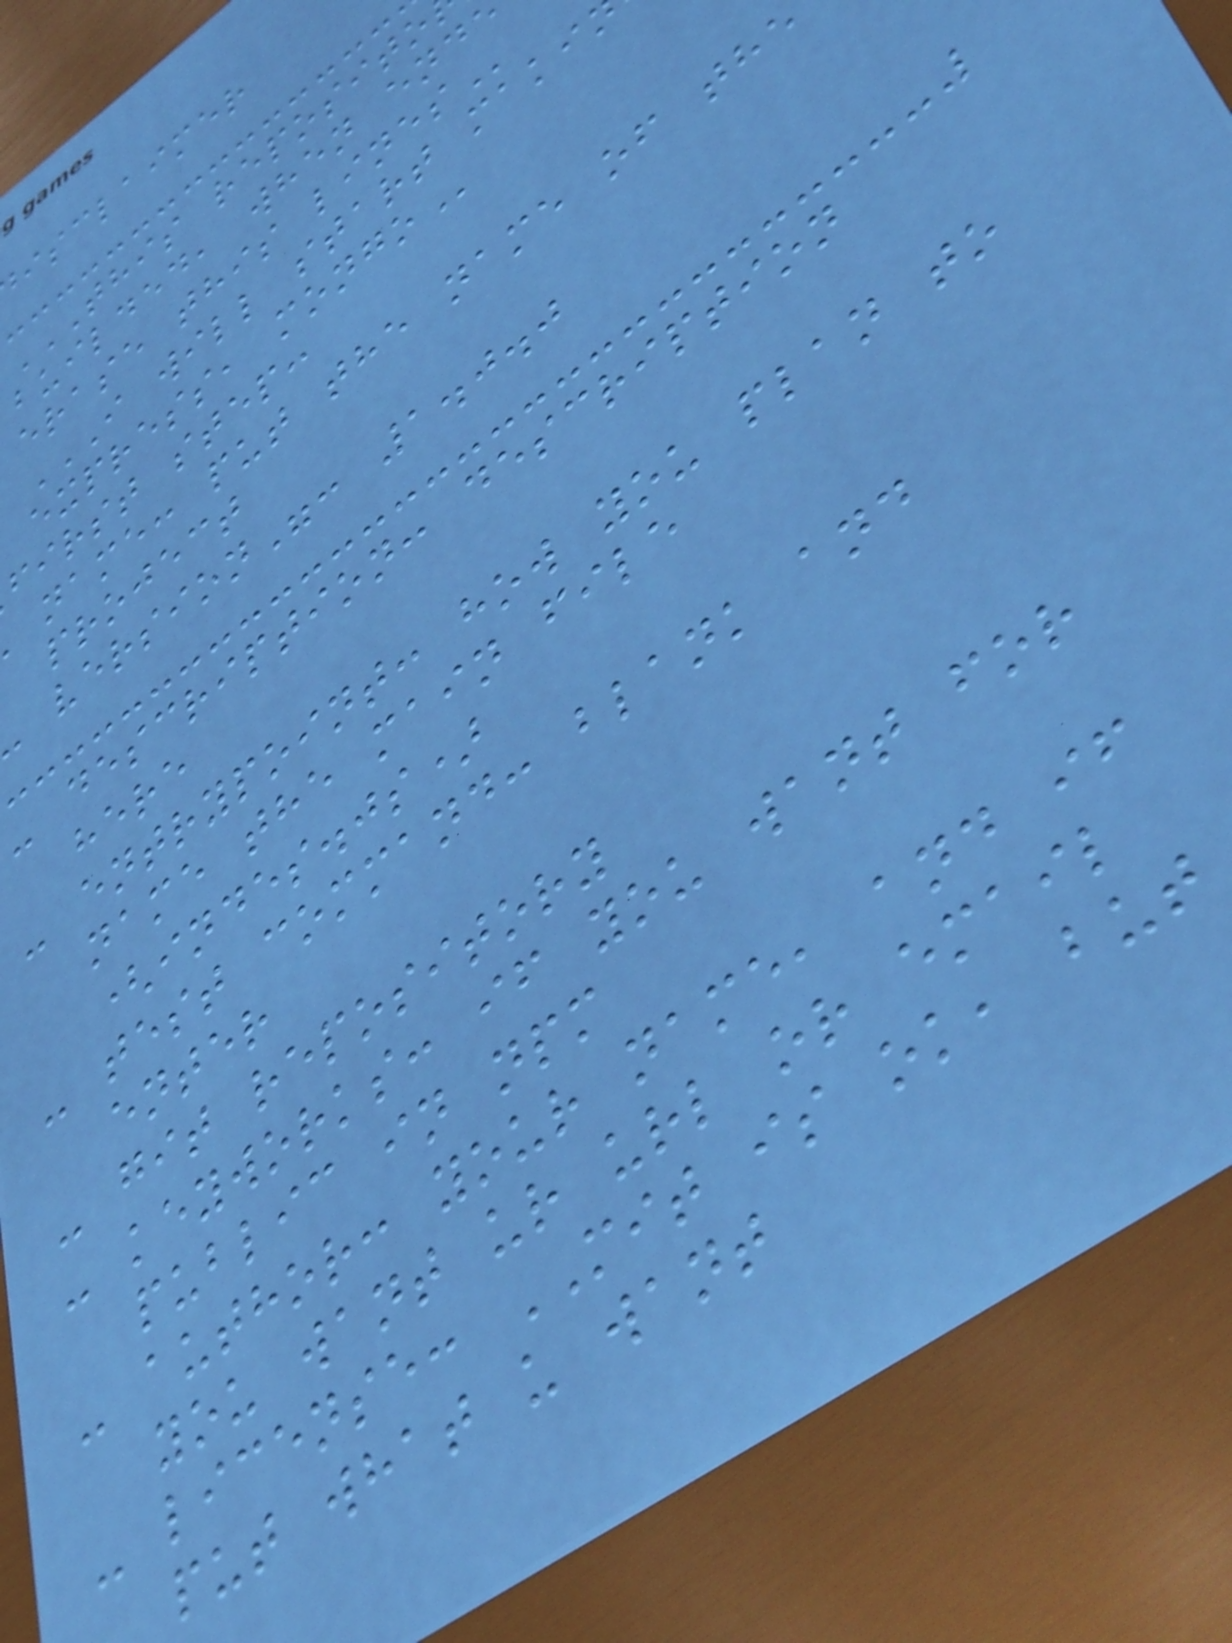isclaimer
builded, when
erase this
express,
first step:
name: put the name of the
project
version": 1.0.0
- description: description
here
- entrypoint: how you plan to
name the main file
(indes.js)
- test command: blank and
enter
- git repository
- keyworks: if you want for
public in npm
- author: your name, and if
you want ur url or email
- license: MIT is ok, but
put what u want
